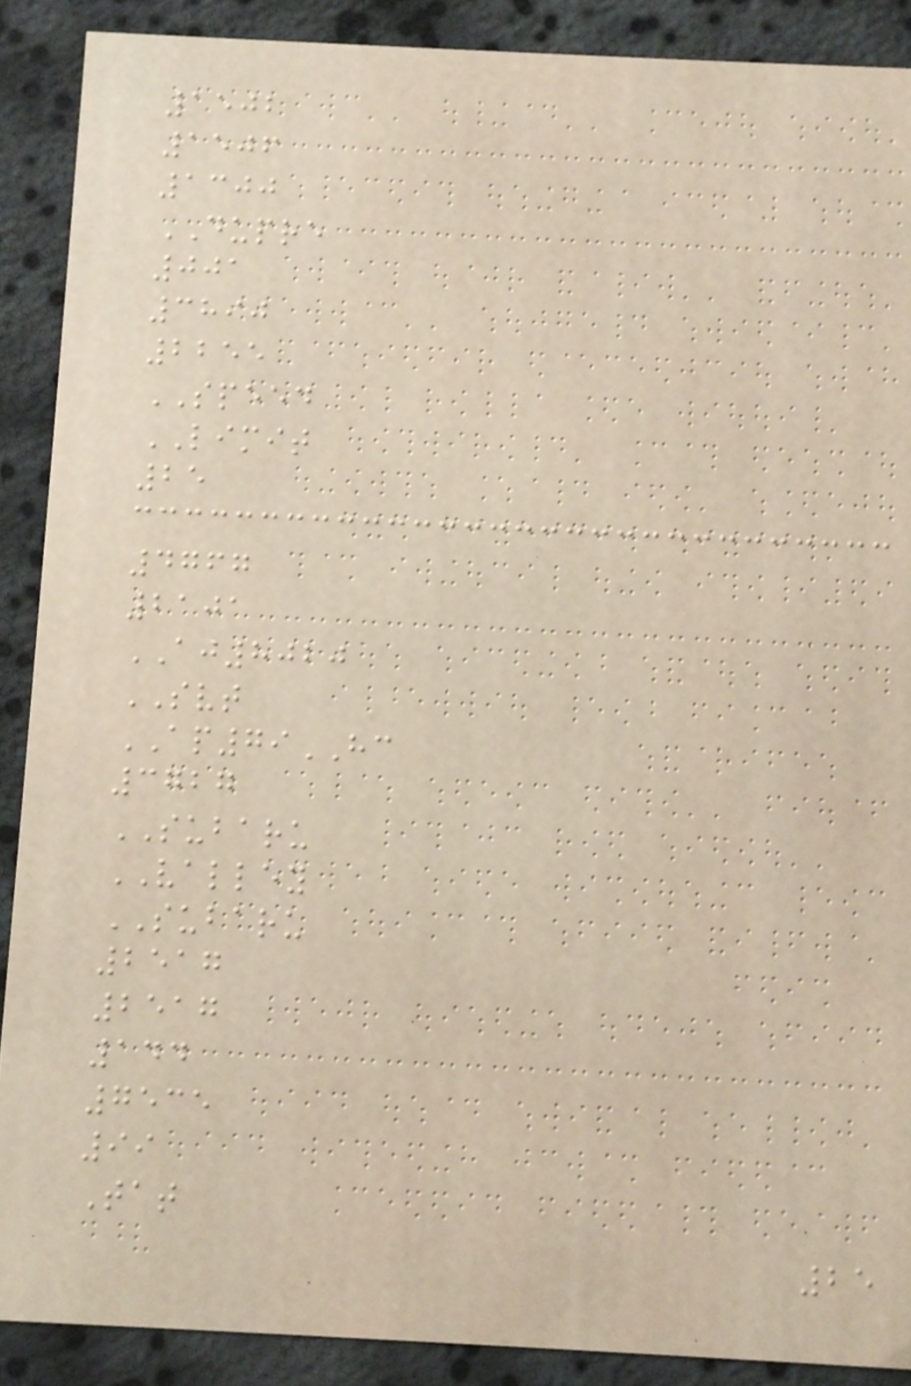1502
1506
1300
DUPRE
001
3890
2255
SPEED
LIMIT
25
4767
2101
AJ8020
SVT
AP79HC
3727
SUBARU
VALLEY
SUBARU
2517
2517
144
7535
99
Tat
25
